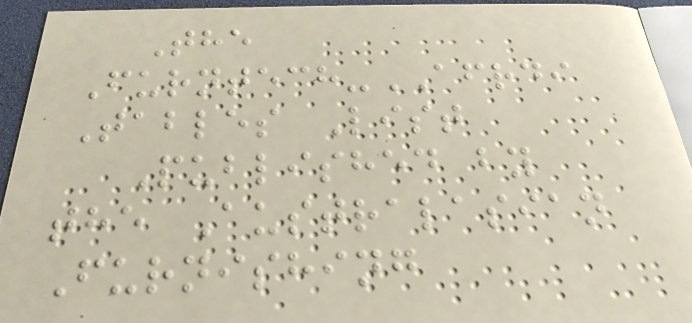The
Furntech-AFRDI
Tables List
Published by
the Australasian
Furnishing
